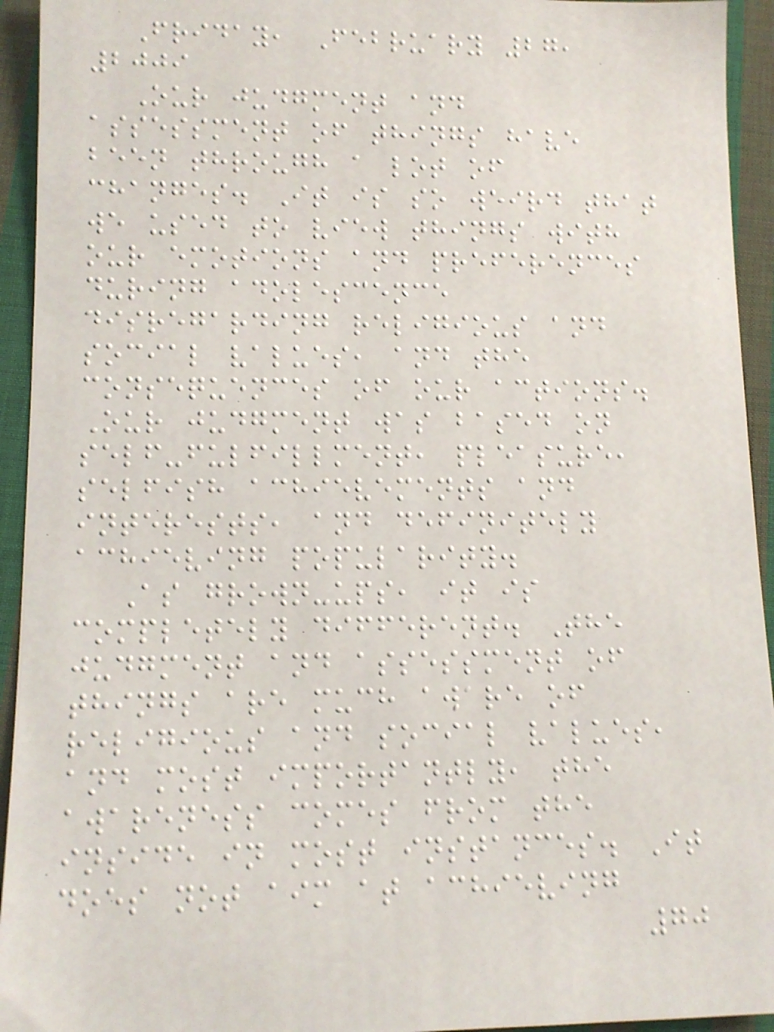Friday, February 27,
2009
Our judgment and
assessment of things have
been through a lot of
changes. It is so weird that
we used to view things with
our emotions and preferences
during adolescence
disregarding religious and
social values, and the
consequences of our actions.
Our judgment was based on
self-fulfillment, pleasure,
selfish achievements and
interests, and definitely
achieving popularity.
As grown-ups, it is
completely different. The
judgment and assessment of
things are much aware of
religious and social values,
and most importantly, the
awareness comes from the
inside in most instances. It
does not aim at achieving
70
